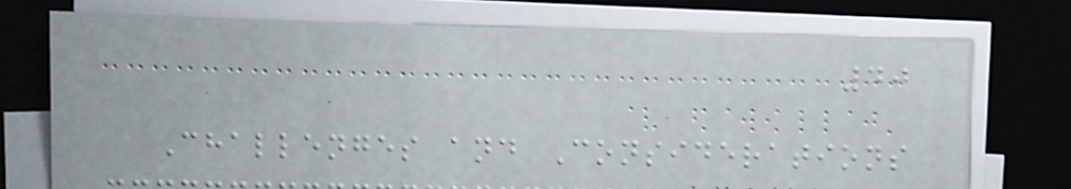40
Challenges and Considerations
